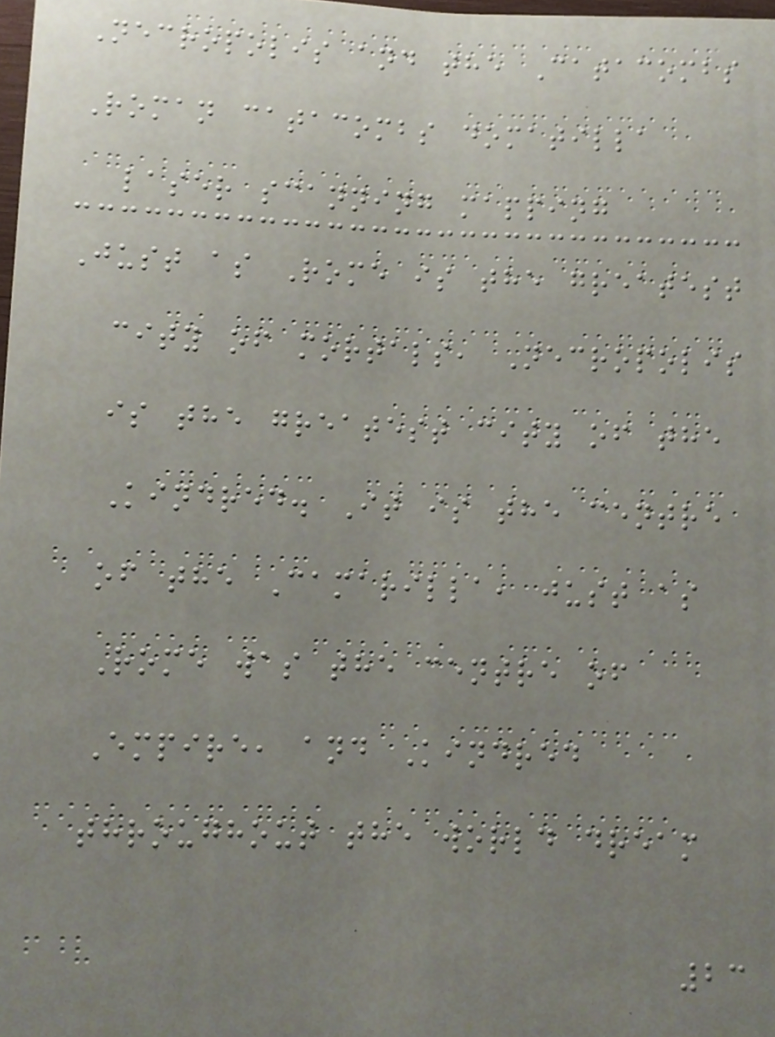Necropolis and the Catacombs
Roman catacombs domatilla
laser scanning mapping
Just as Rome is the greatest
city of mortals, Necropolis
is the greatest city of the
Kindred. It is the centre
of the Camarilla, just as
Rome was the centre of
Empire, and Kindred
throughout the world dream
23
